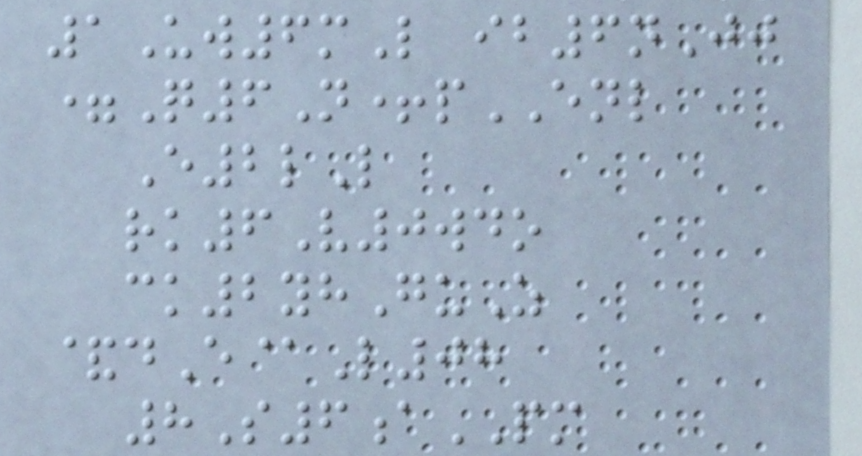1Uw6mL ib6nJj
=Q6N+pENL
E2lL
rk6V0wdo
ck2yhGuZ
&dE@L08
8S6aPM
